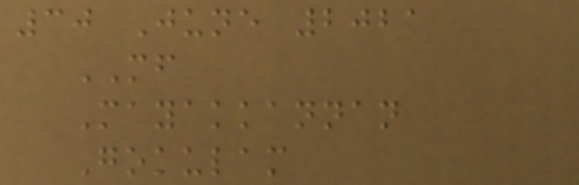30 June 2021
MF
Mayakkannan
Gokulam
